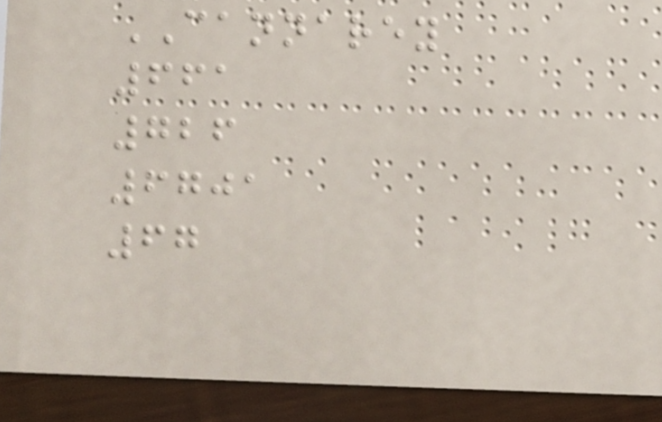CANNAREY
661
726
6701
67
